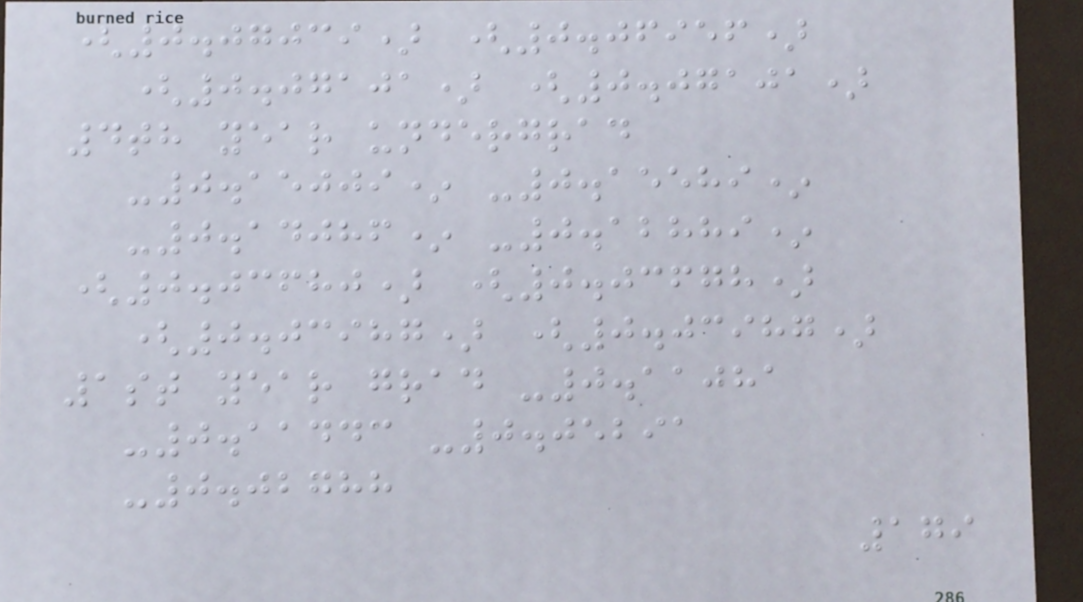(0.07039) (0.06956)
(0.07101) (0.07101)
4th year undergrad
-0.15009* -0.15589*
-0.14086* -0.12889*
(0.03680) (0.03678)
(0.03987) (0.03987)
1st year grad -0.11081
-0.11443 -0.05291
-0.02788
179
